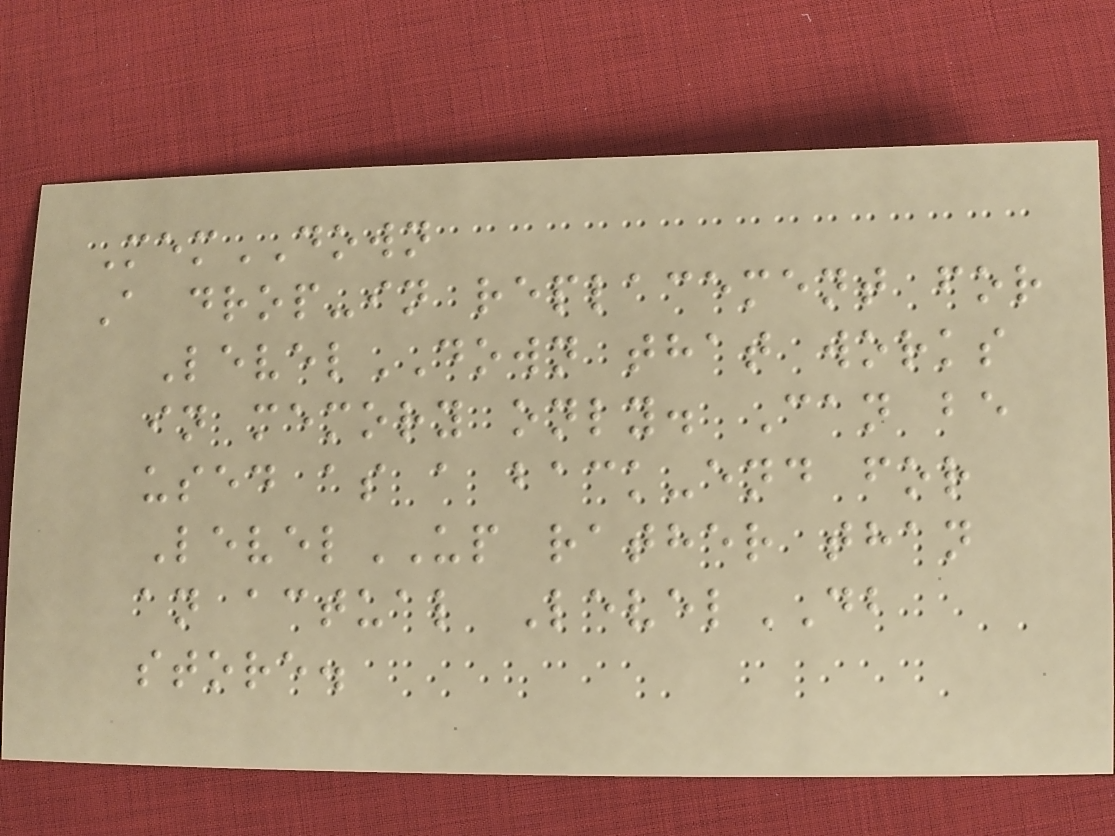MemDOWN
A drop-in replacement for
LevelDOWN that works
in memory only. Can be
used as a back-end for
LevelUP rather than
an actual LevelDB
store.
